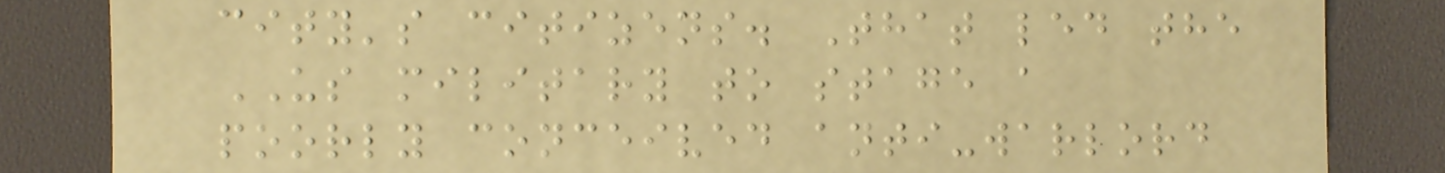city's citizens. That led the
US military to stage a
poorly conceived anti-warlord
